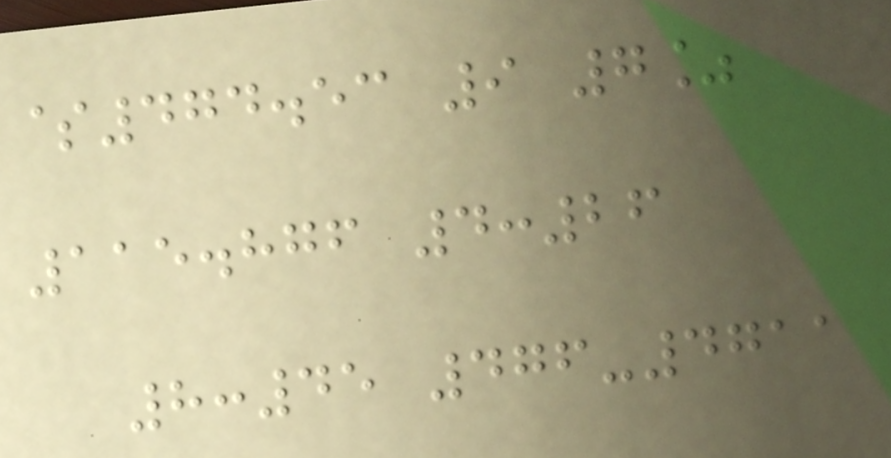$474.53 9 7%
115.876 4:26
8:45 476-4711
